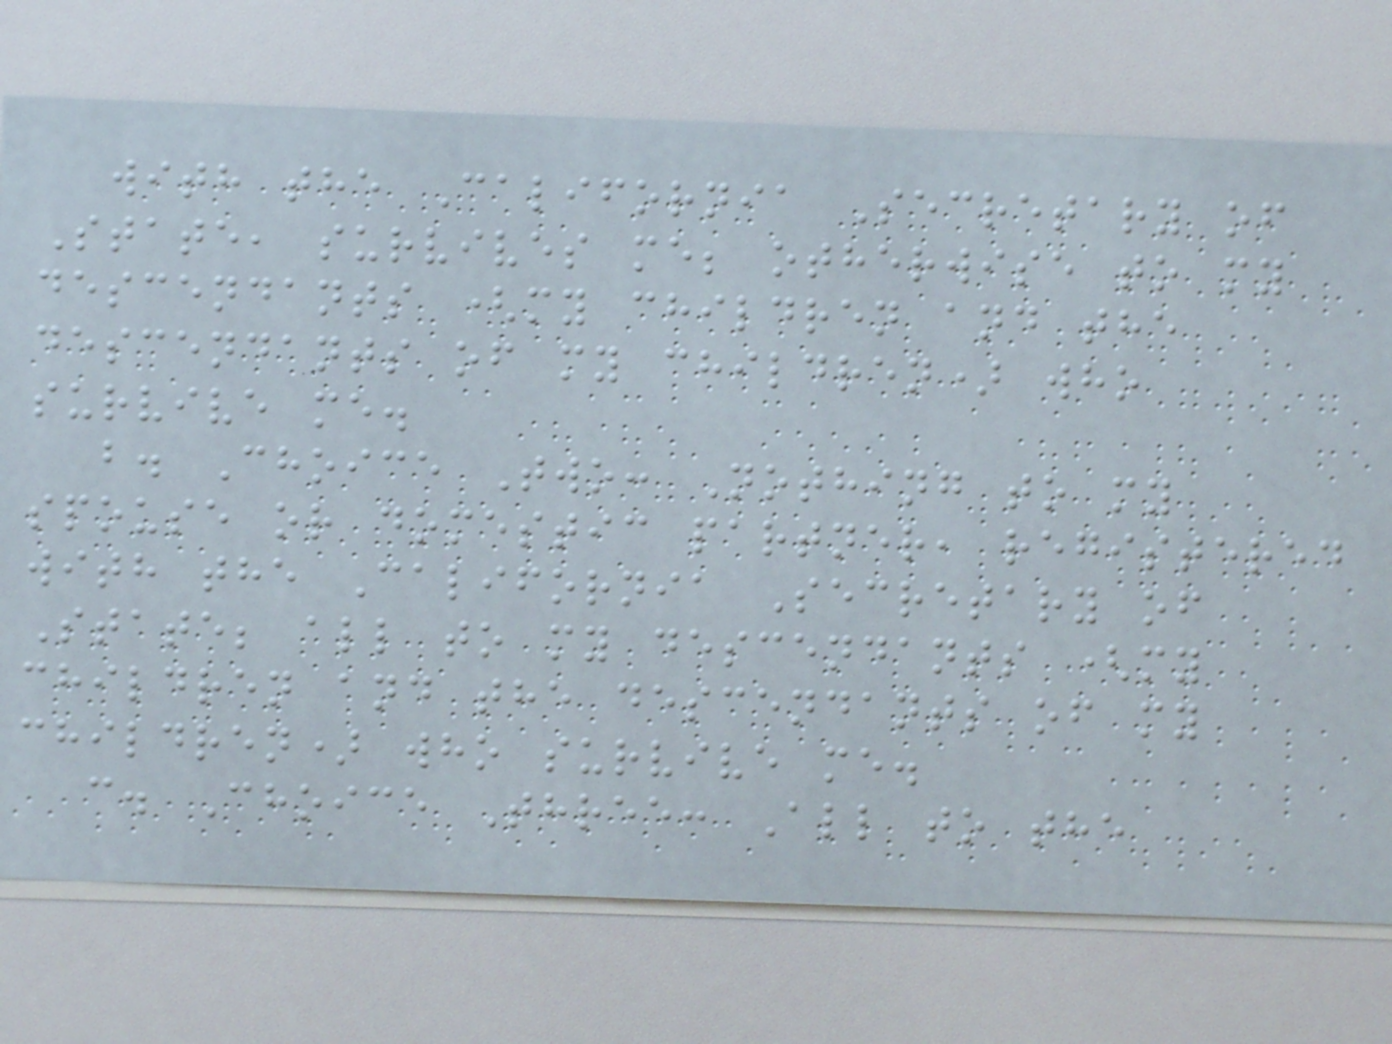with the California Secretary of
State, survives me; otherwise to my
descendants (my children and the
descendants of my children) who
survive me.
b. Choice Two: Nothing to my
spouse or domestic partner, registered
with the California Secretary of
State; all to my descendants (my
children and the descendants of my
children) who survive me.
c. Choice Three: All to the
